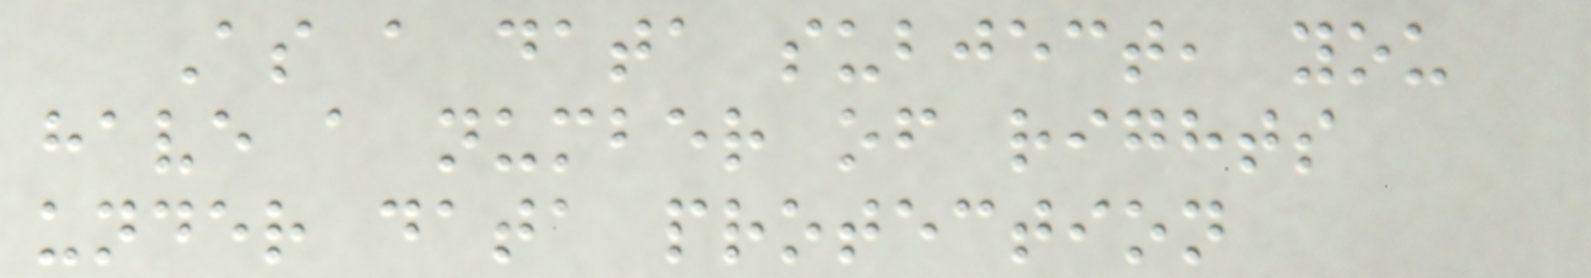As a data subject, you
have a number of rights
under data protection
